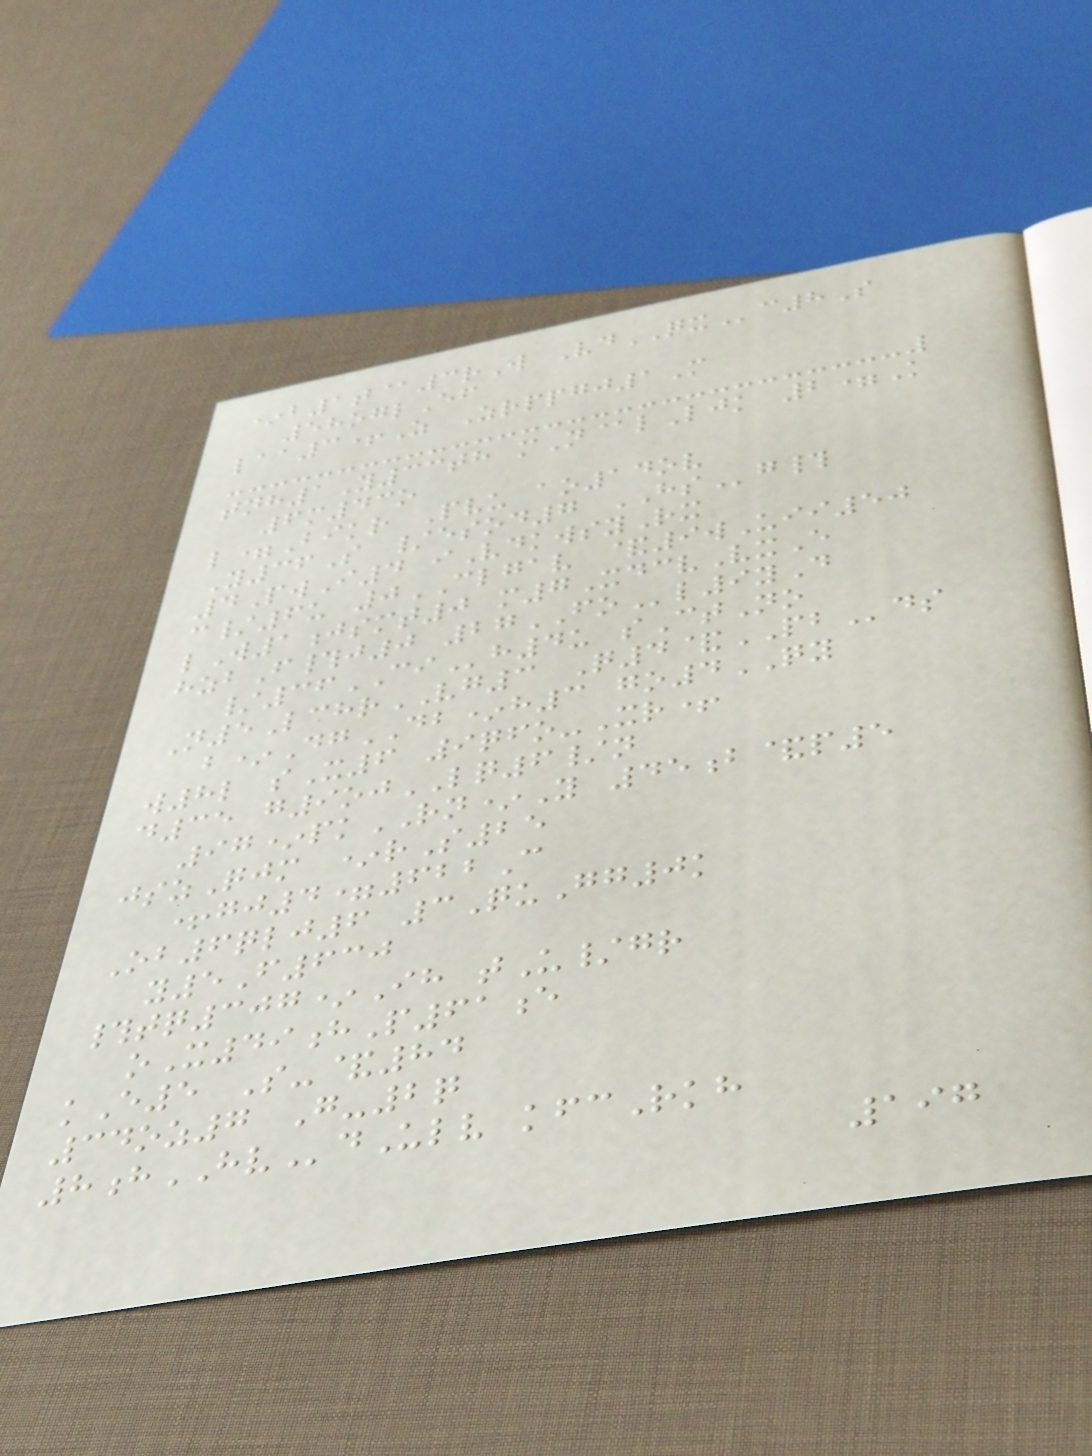*b1t@3rW VdQXc8S
58oglEf
laa3+Z Zrppgj1M
tnh1Y33th mN@lLjk 2=K
6m43o
l=Bikr Pvu ao14ov
Y36S /esod7 HSg#
4PwI4 iVdkwsyRx
c/6u 0CLGAV &9wUii50
lW1jsmt0 m7XdcvVxE
hzbF#j0 27FOl9yD
/36CIh4u sCtNo
N5LchrVG3 Q4&PBds
b*DgDB*h3 go4QY
w8l sX6 9qfo-Xr+
d35 g9ojLQ6/n
97*pkRN*Y 45b&p5
jszQjm *rS25
+gj4=622C
Ob6qlj6 3QuGg0k
y5F630
#tq307*Ih tU/gr
oX49hP61e
kE5 S-&84
34oz7 G-2q
8hHVdUlv kfcRkh
197
